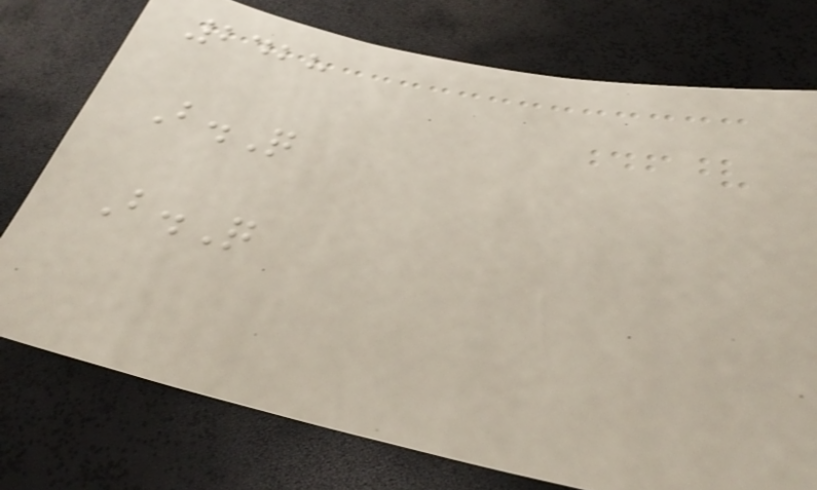2428
B.Q
B.Q
